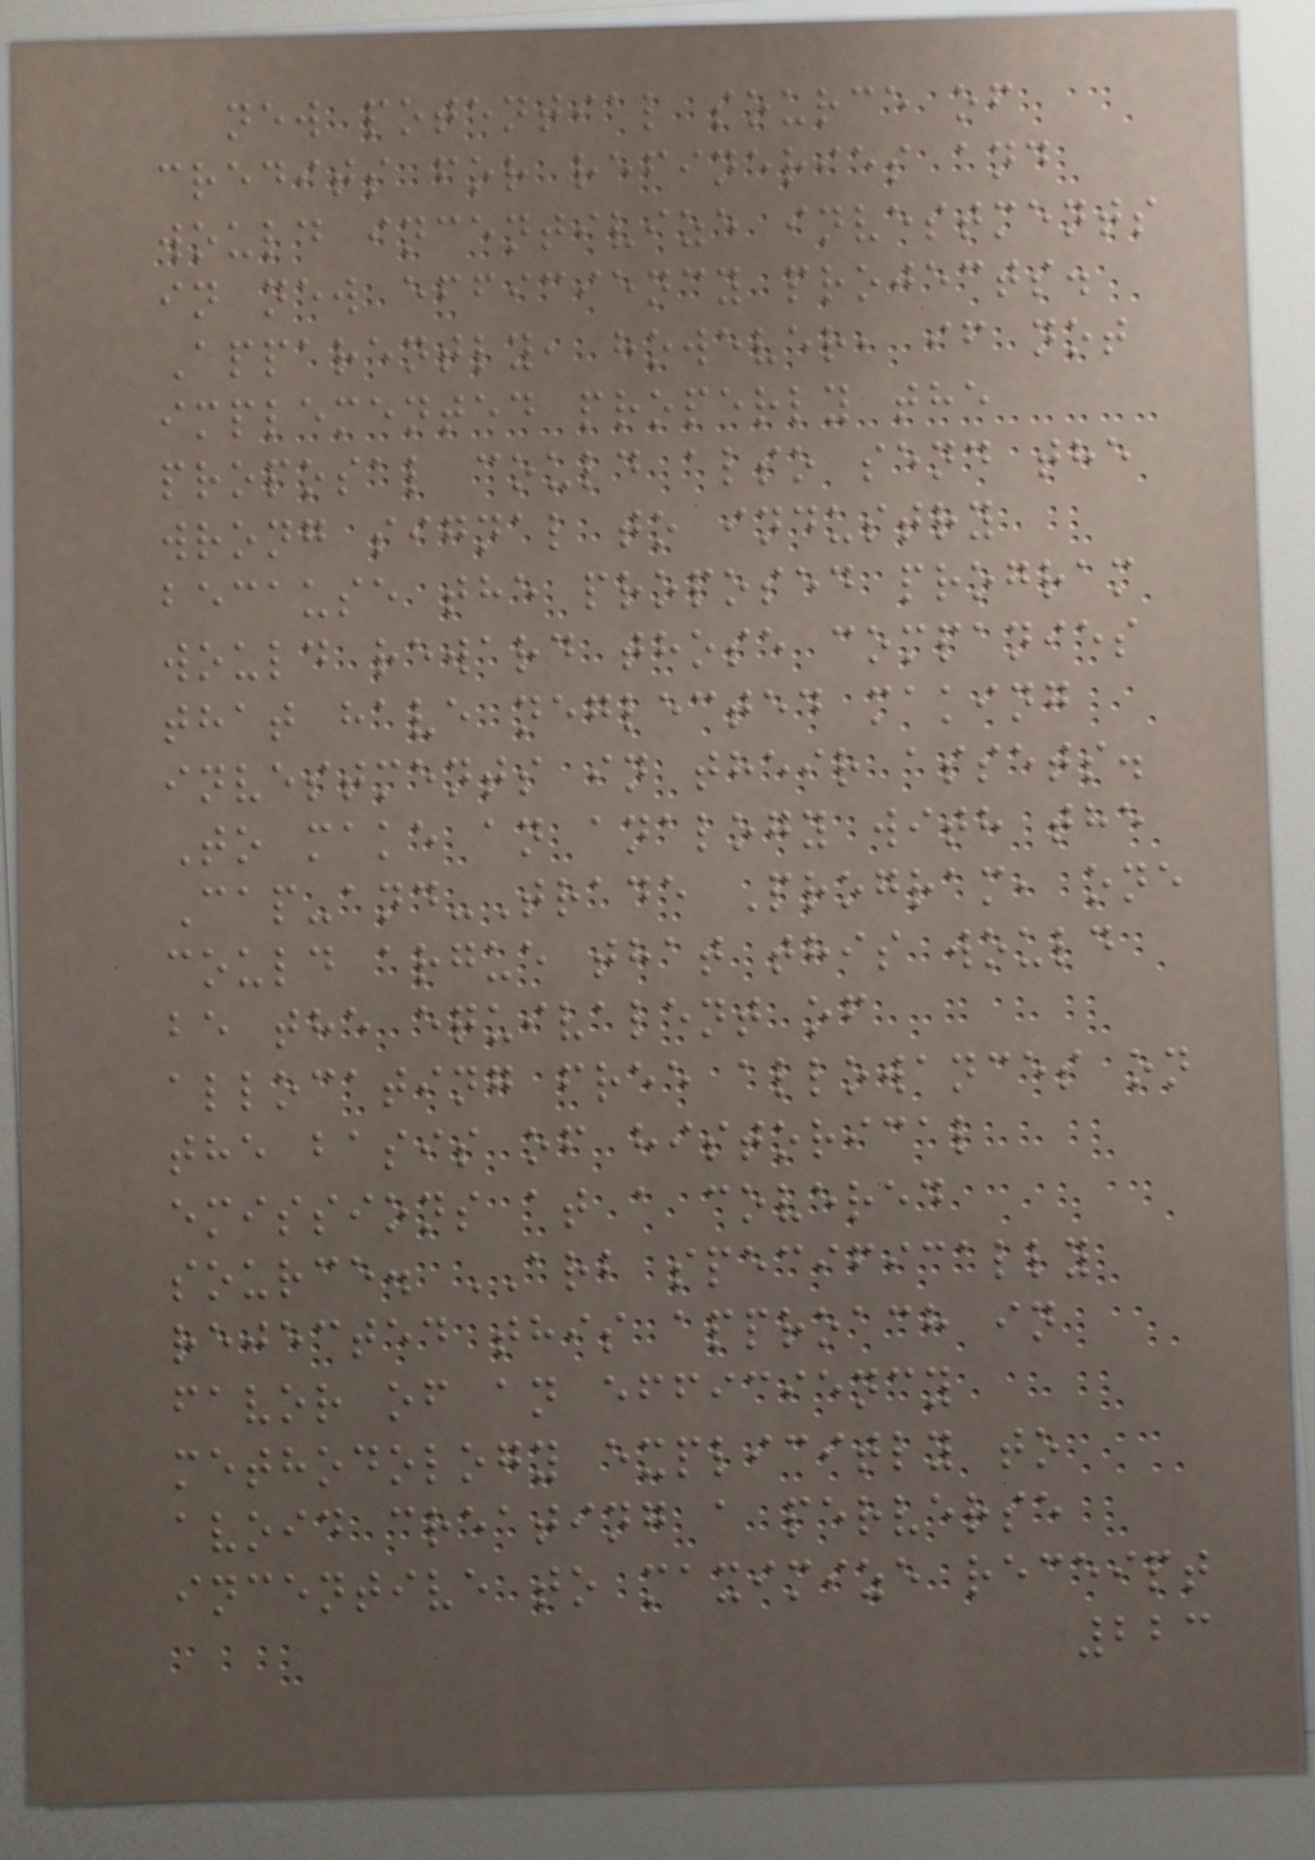new potential source of
credits for refineries and
would incentivize investments
in new efficiency projects.
Apparently, however, if not
implemented properly the
proposal could also send the
wrong signal to industry
because the proposed program
would reward those companies
that have neglected making
investments in their assets.
To make an analogy with the
Cap-and-Trade Program, one
could argue that this would
be the equivalent of
allocating free allowances on
the basis of historical
emissions at a covered
source. ARB specifically
rejected this approach in
favor of an efficiency
methodology explicitly to
avoid creating a perverse
incentive to maximize receipt
223
